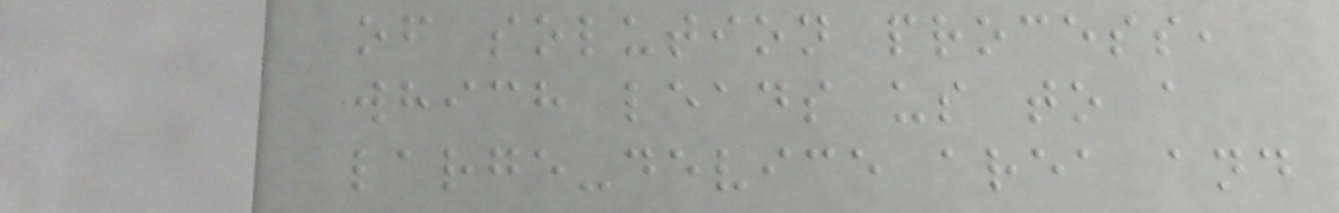of solution process,
which leads us to a
large-device area and
